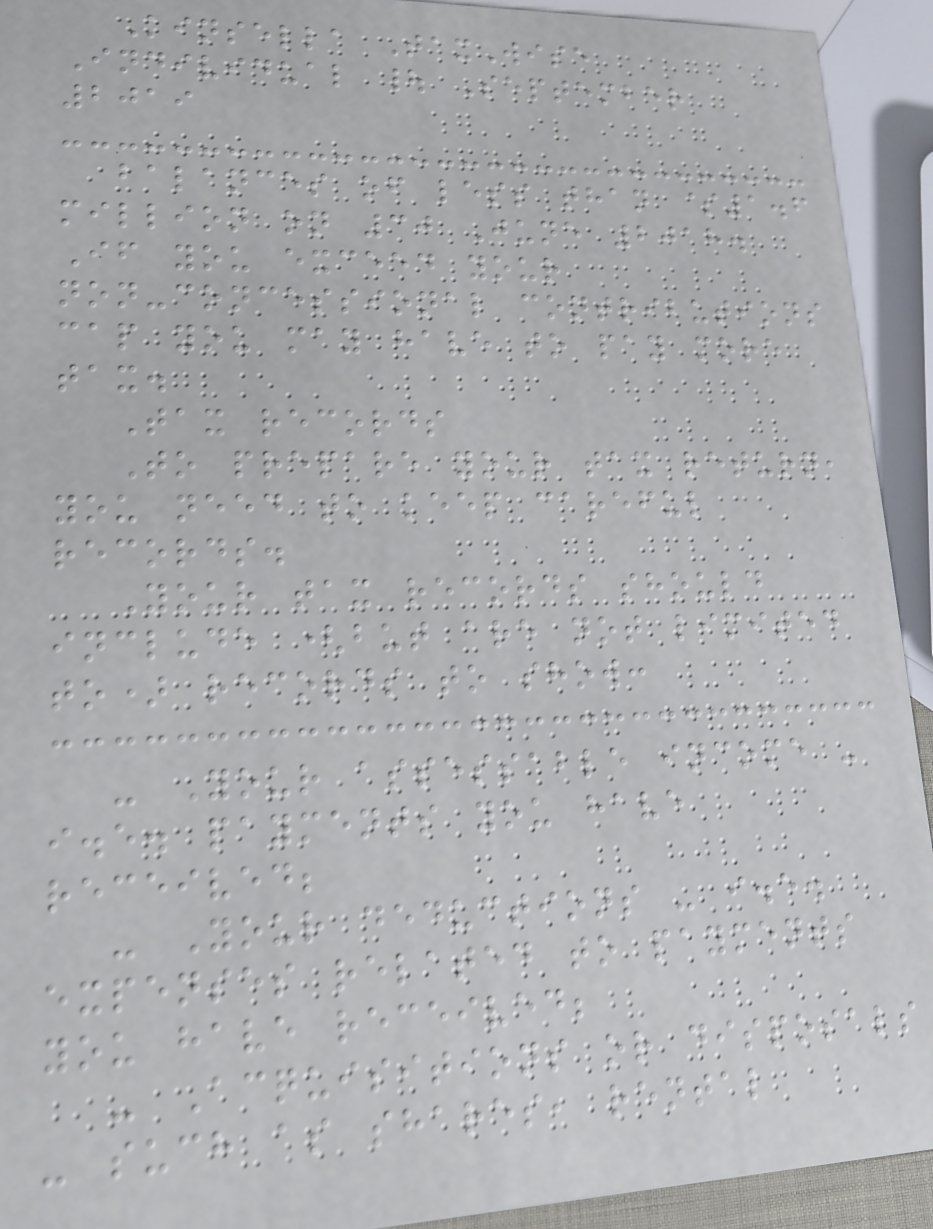Kinsella TaxWise
Individual | September
2019
balances of less than $1.6
million on 30 June 2018.
If you exceed your
non-concessional contributions
cap you may have to pay more
tax.
Tax records
To prepare your tax return,
you need to keep careful
records.
Your tax records should
include (but are not limited
to) records to show:
- Your assessable income -
i.e. payments you have
received;
- Your deductions - i.e.
expenses related to payments
you have received;
- Acquisitions or disposals
- such as shares, rental
